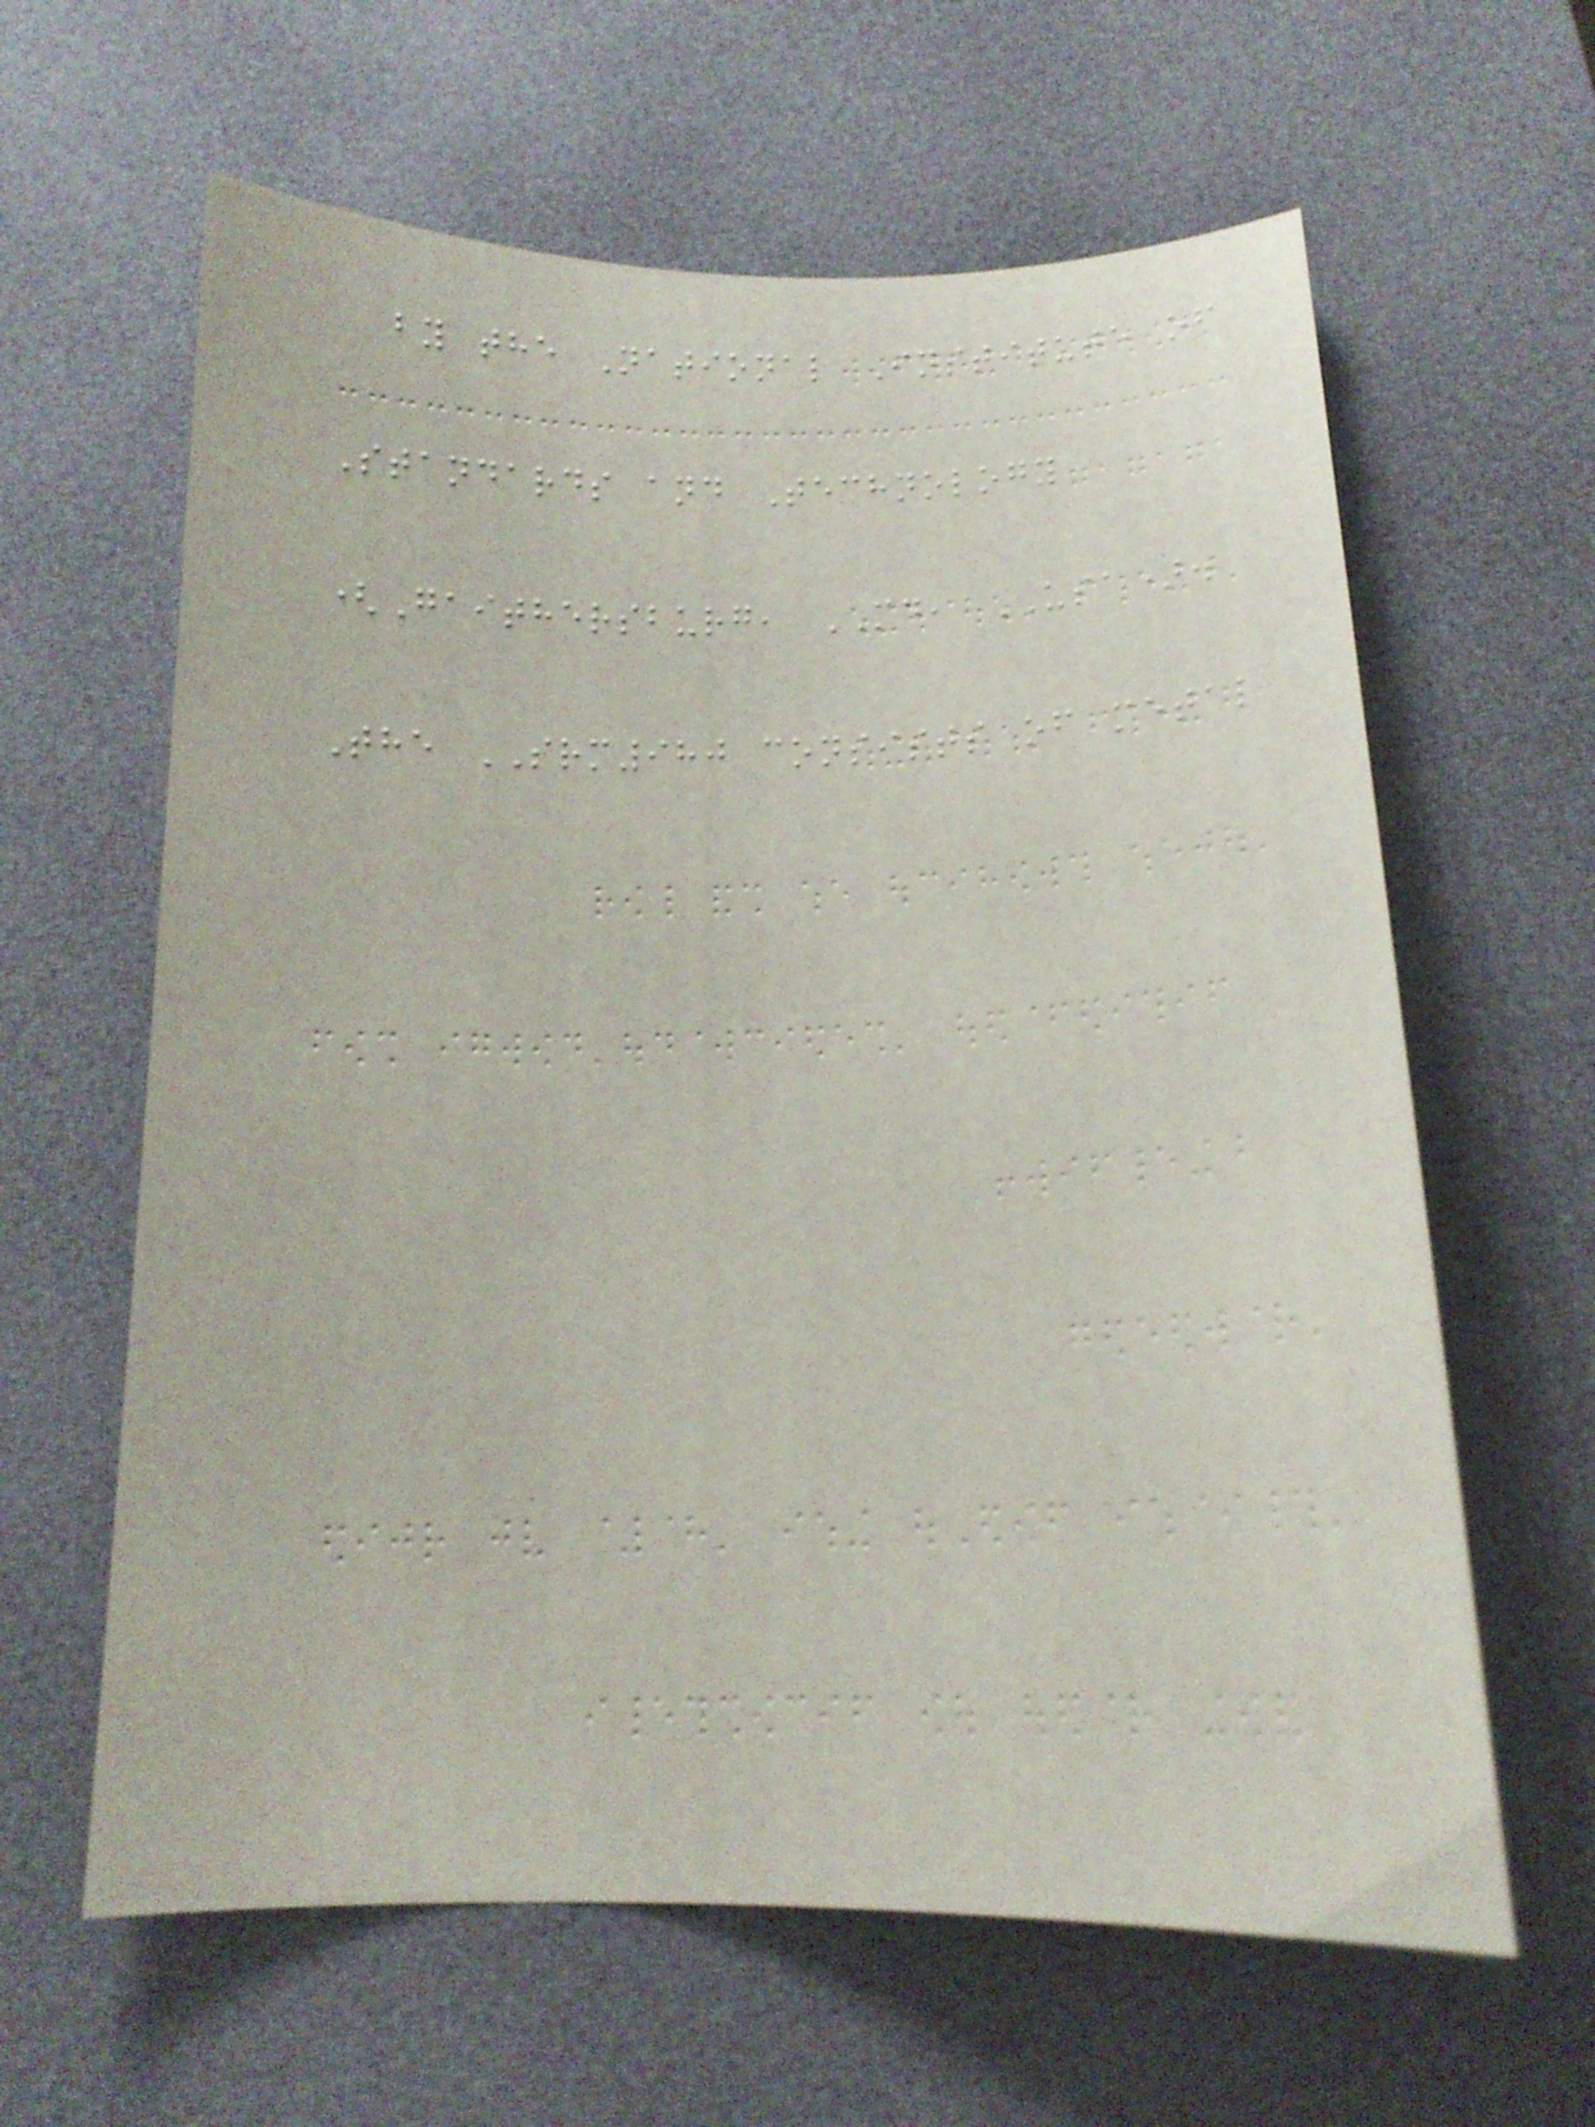by the National Institute of
Standards and Technology
(Gaithersburg, MD, USA).
The SRM980 consists of metal
